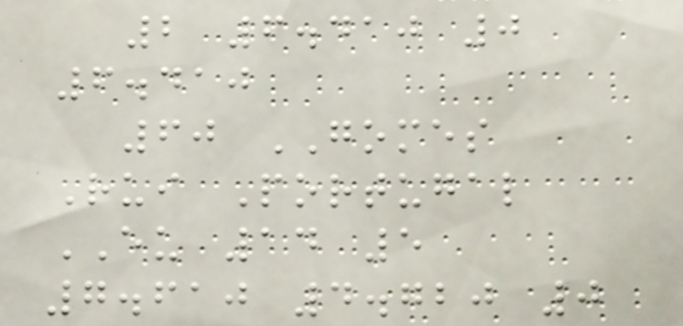2 6.410 0
6.410
60 GOMES
Rui Portugal
EU 14 5
7.610 4.720 0
